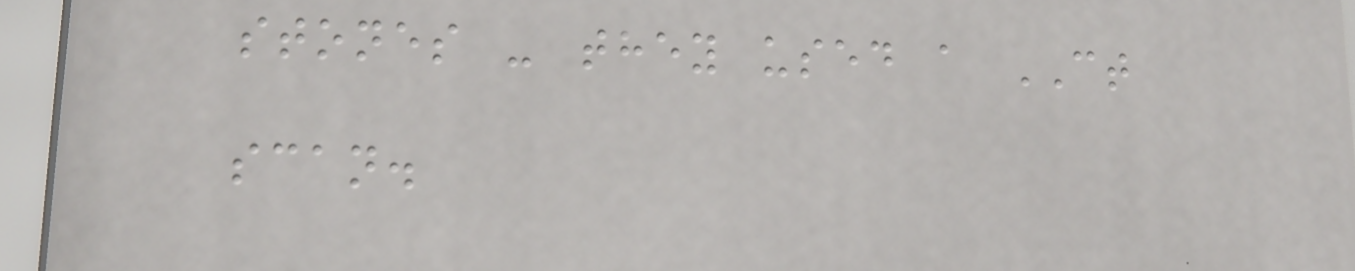stones - they used a CT
scan.
